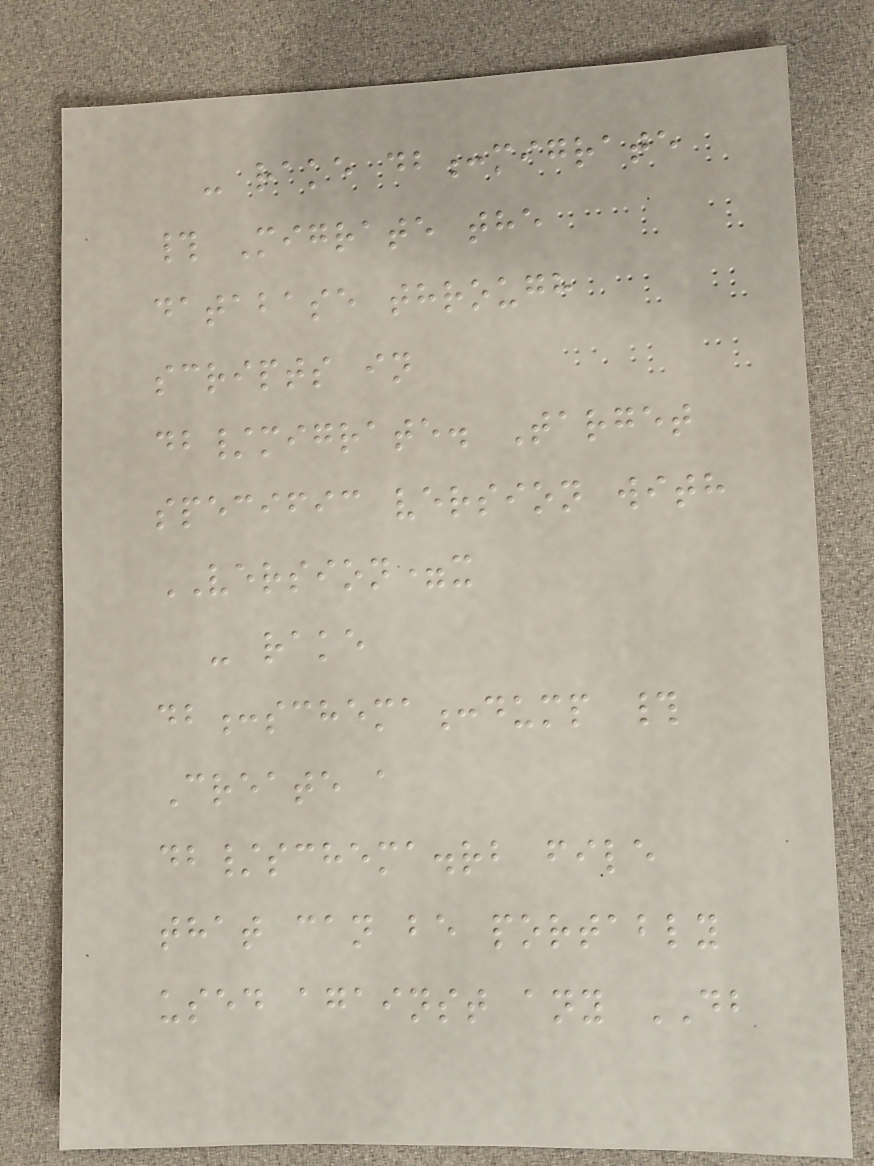- rake db:migrate
# Migrate the
database through
scripts in
db/migrate. Target
specific version with
VERSION=x
- rake
db:schema:dump #
Create a
db/schema.rb file
that can be portably
used against any DB
